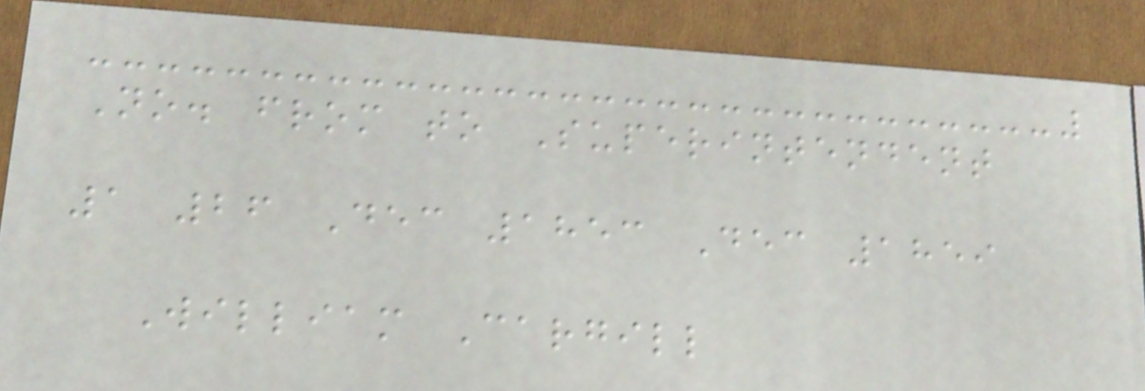No. from to Superintendent
1 26 Dec 1853 Dec 1859
William Cargill
